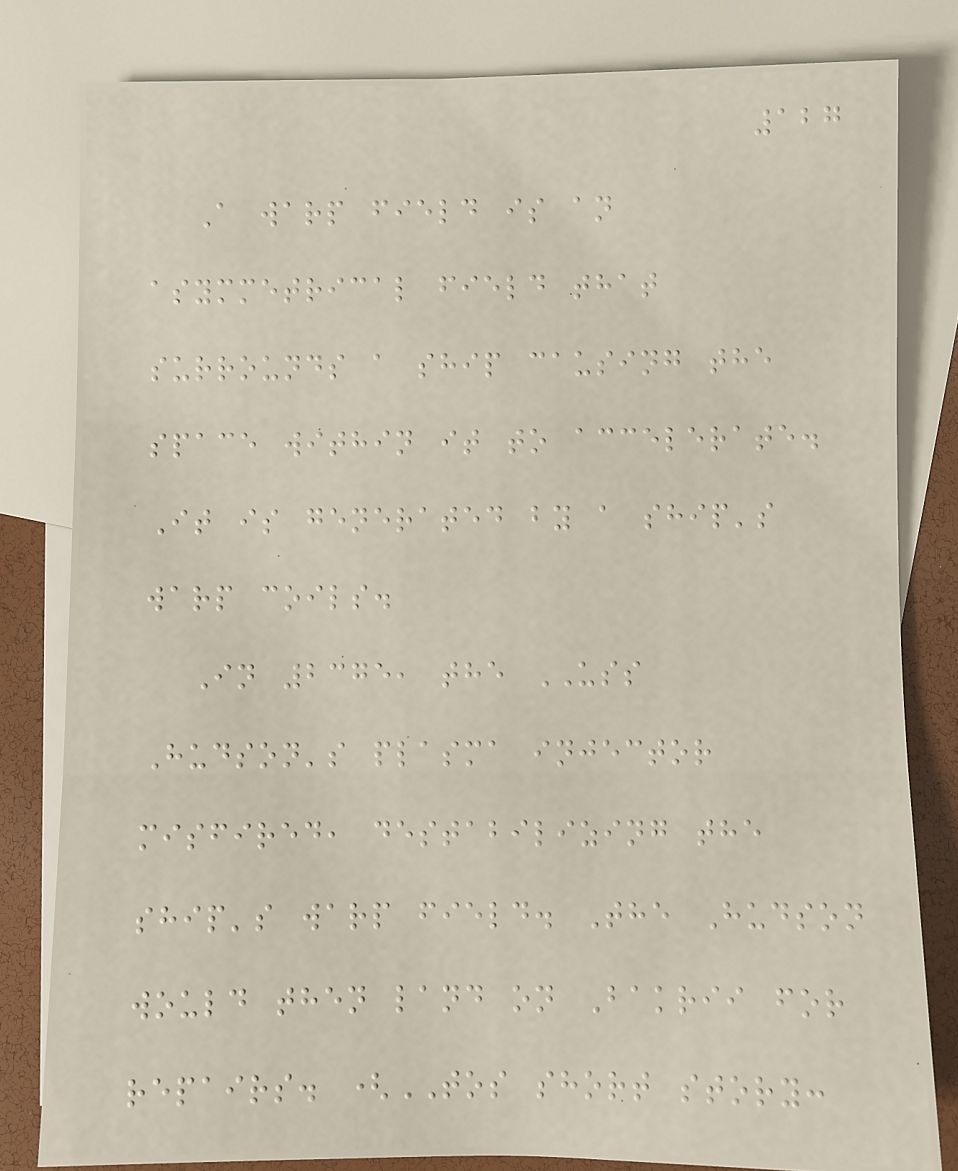127
A warp field is an
asymmetrical field that
surrounds a ship causing the
space within it to accelerate.
It is generated by a ship's
warp coils.
In 2375, the USS
Hudson's plasma injector
misfired, destabilizing the
ship's warp field. The Hudson
would then land on Bakrii for
repairs. (TOS short story:
